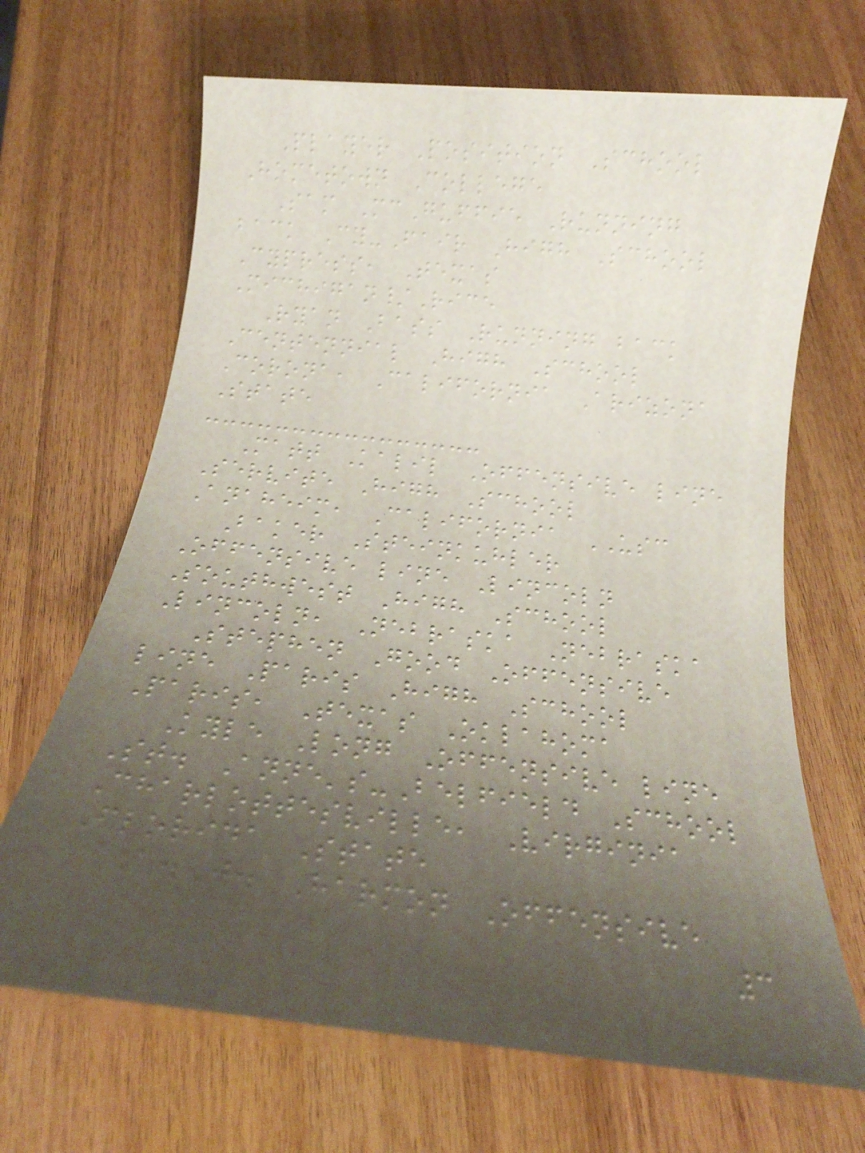Player Position School
Hometown College
Sam McGuffie Running
back Cy-Fair High School
Cypress, Texas
Michigan/Rice
Ryan Bass Running back
Centennial High School
Corona, California Arizona
State
Matt Kalil Offensive line
Servite High School
Anaheim, California USC
Baker Steinkuhler
Offensive line Lincoln
Southwest High School
Lincoln, Nebraska Nebraska
Stephen Good Offensive
line Paris High School
Paris, Texas Oklahoma
Kyle Long Offensive line
St. Anne's-Belfield School
Charlottesville, Virginia
Florida State
A.J. Harmon Offensive
3
